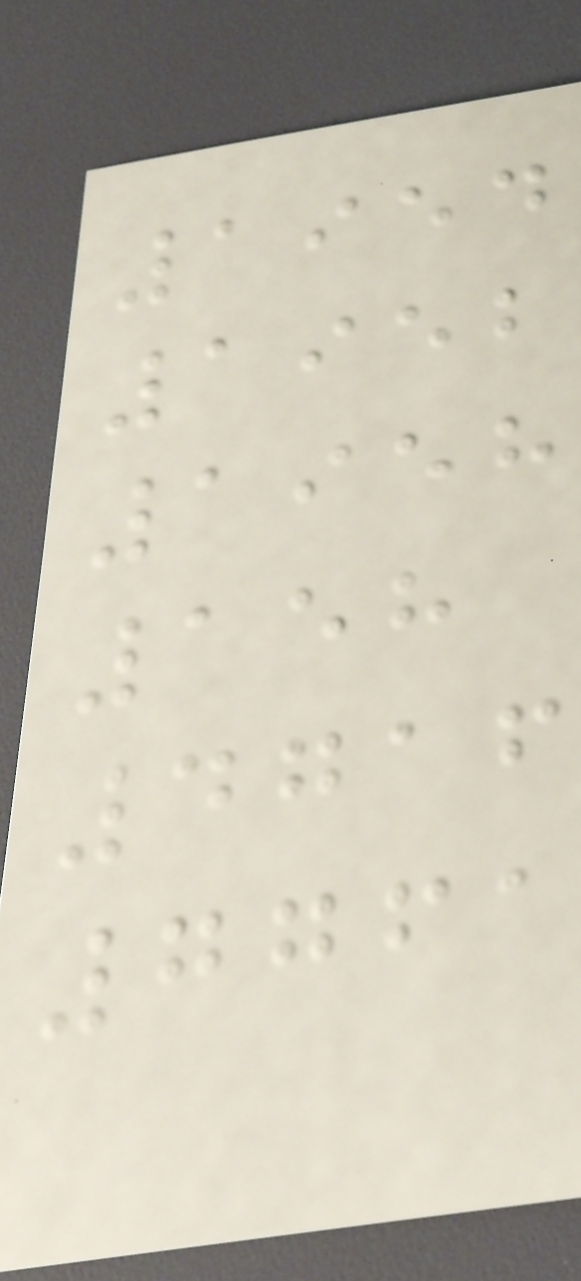1954
1952
1958
158
4716
7761
